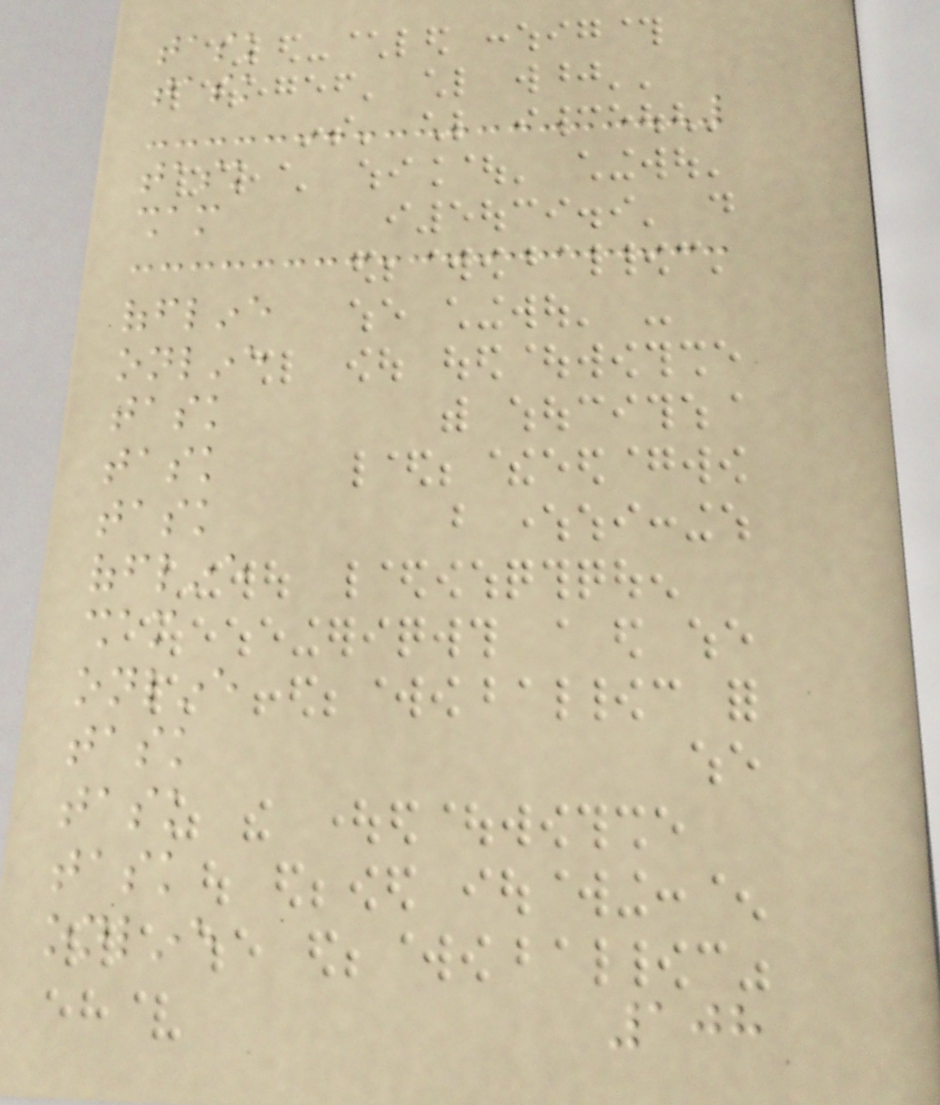task
task
task
sham
offline
online
task
task
task
offline
sham
online
task
task
task
online
108
